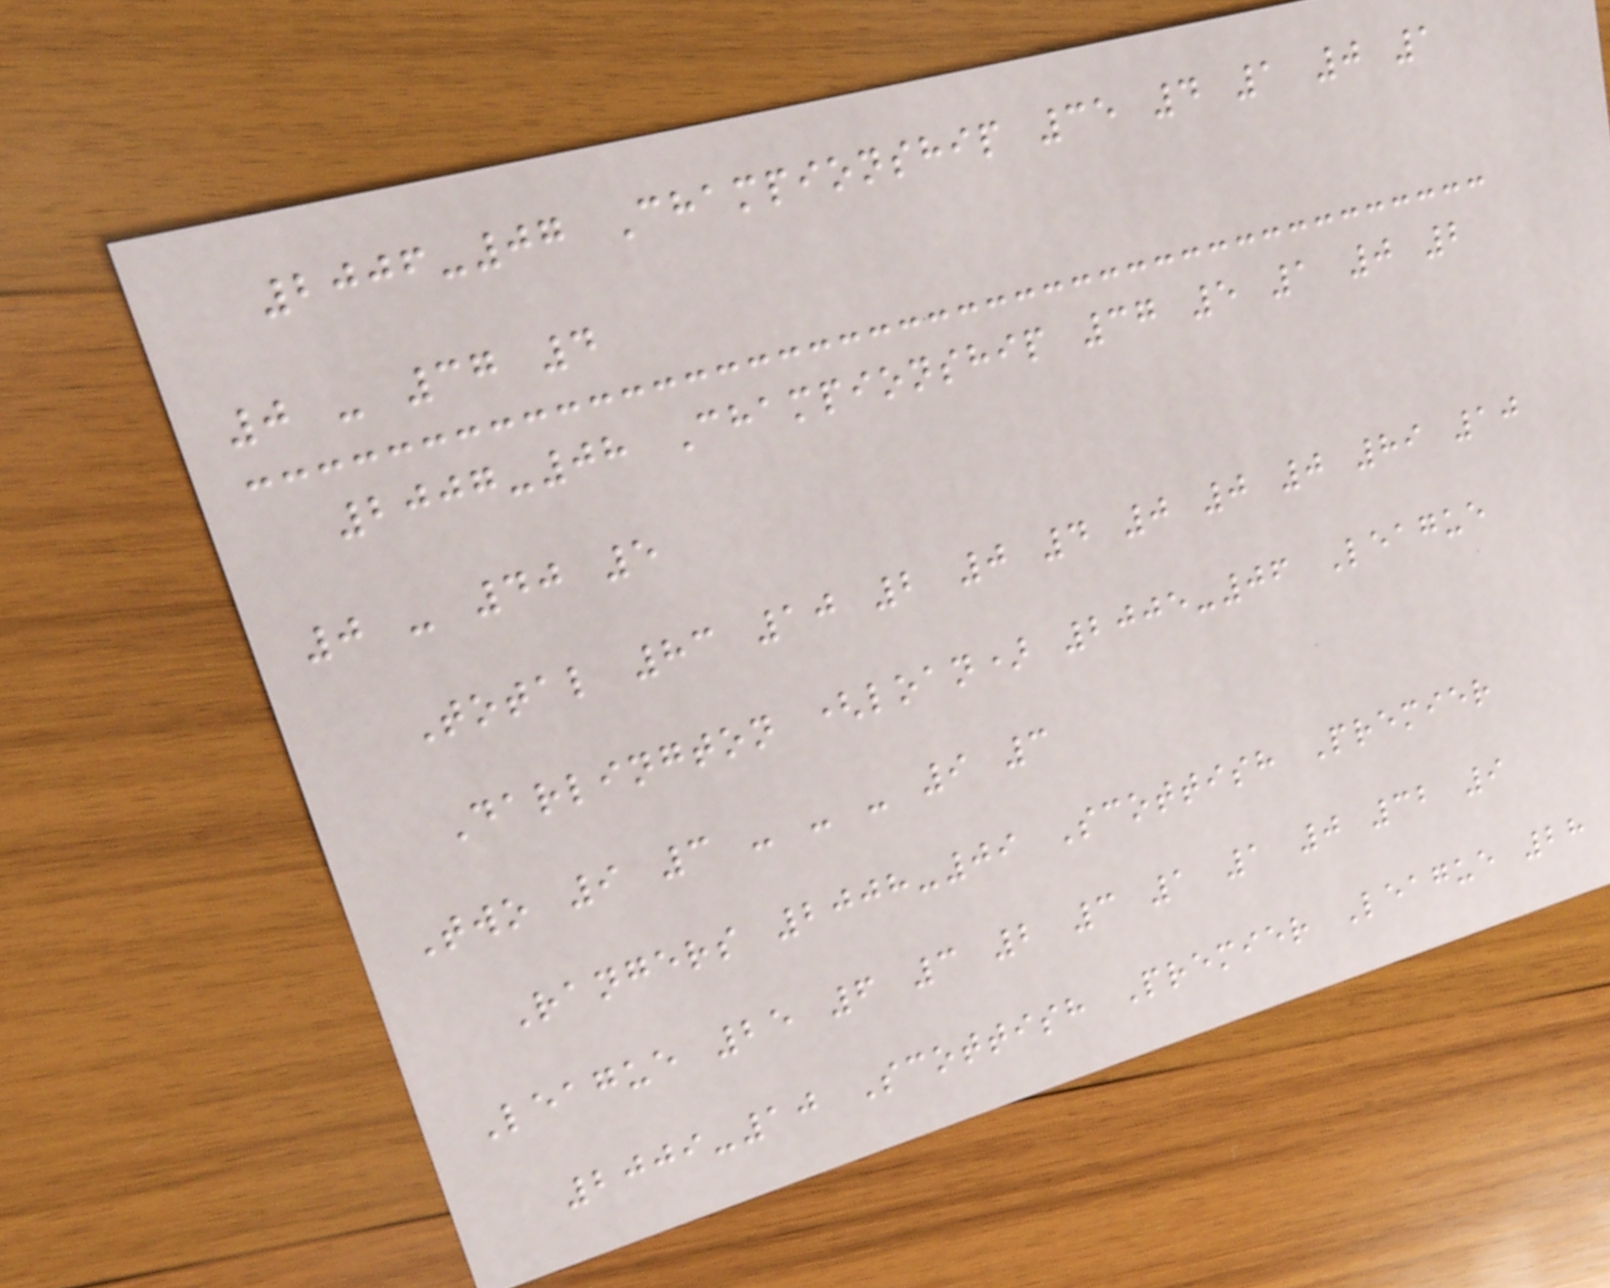2006-07 Championship 35 4 1 0 1
0 - 37 4
2007-08 Championship 37 5 1 0 2
0 - 40 5
Total 83 10 2 0 4 0 0 0 89 10
Darlington (loan) 2005-06 League
Two 9 3 - - - 9 3
Rangers 2008-09 Scottish Premier
League 25 6 3 2 3 1 1 0 32 9
2009-10 Scottish Premier League 28
